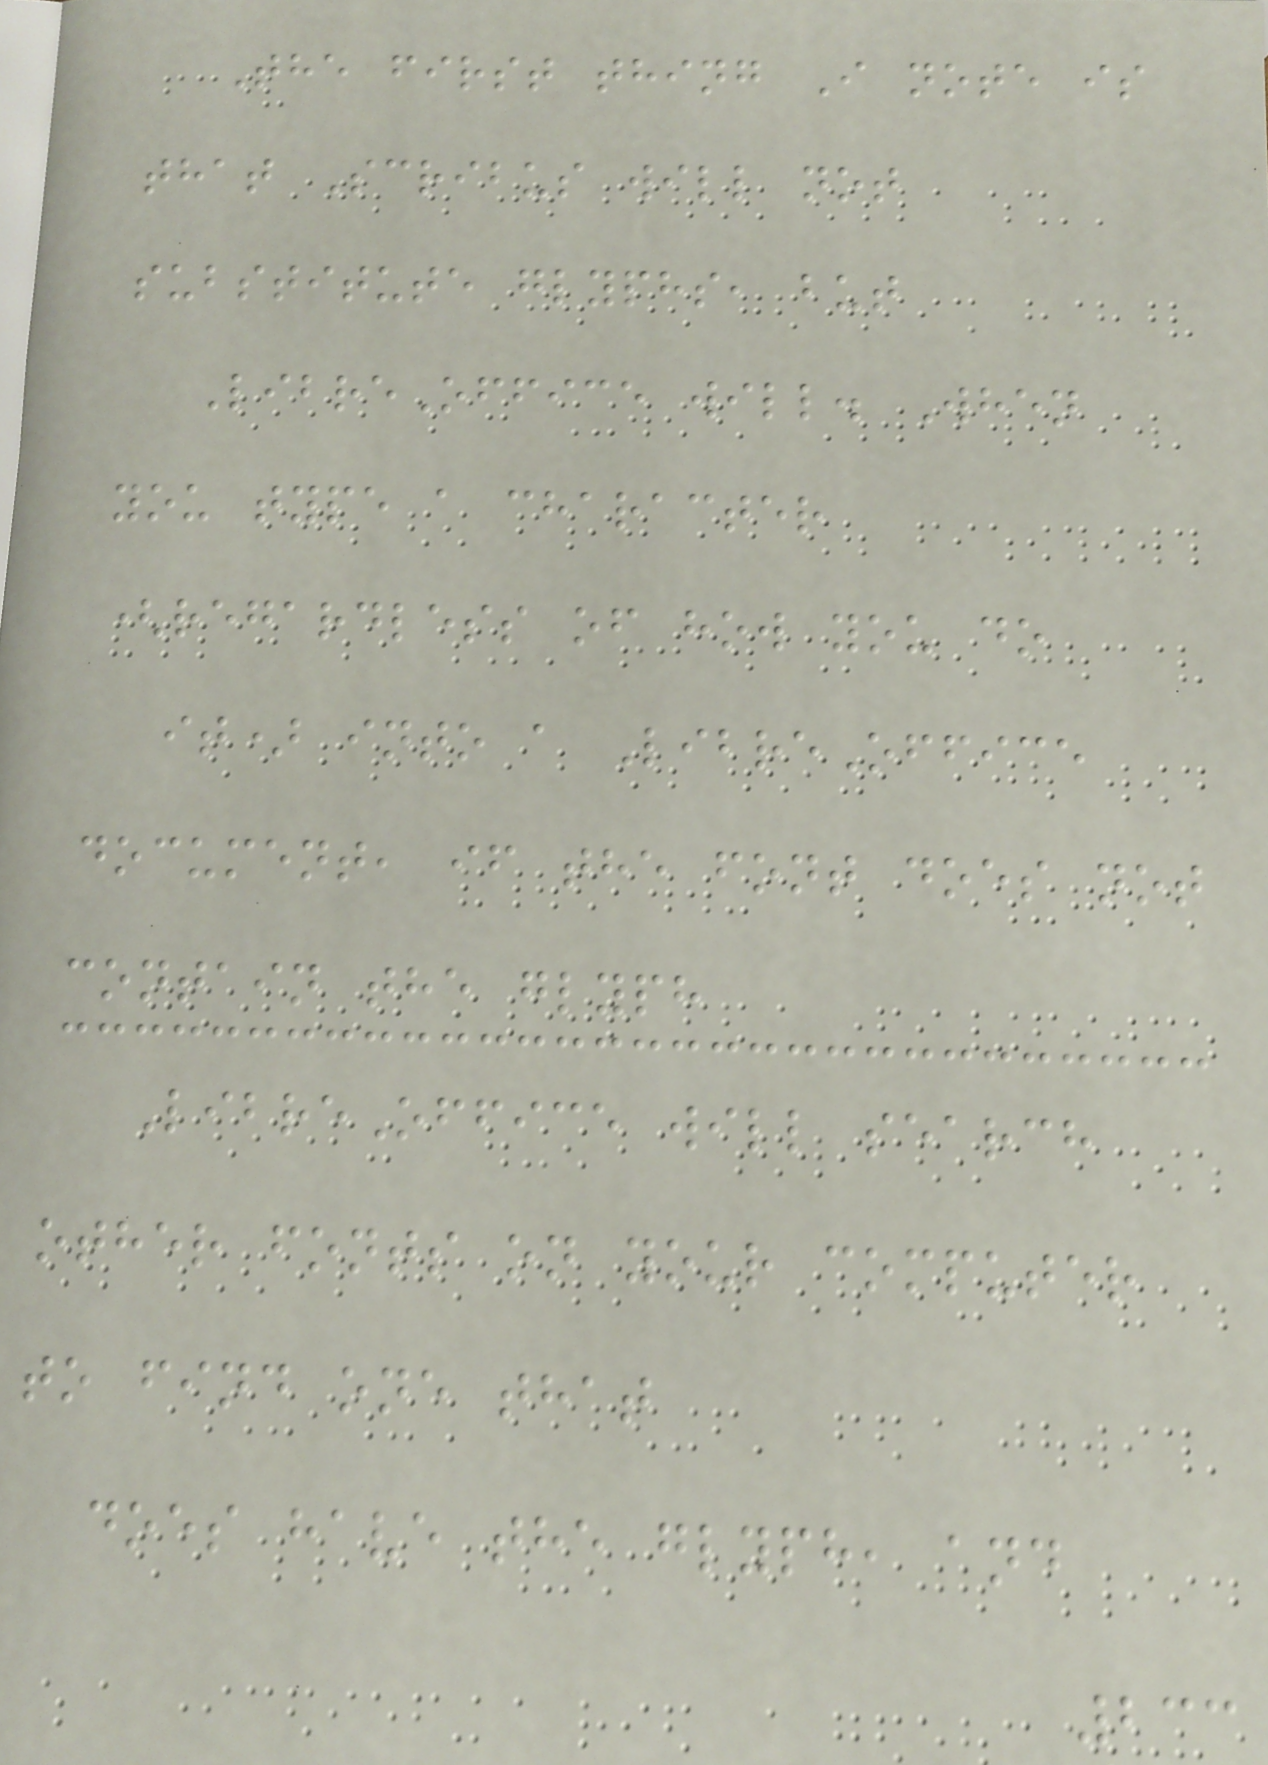The first thing I note is
that Scribus will not
substitute glyphs, but
LibreOffice will. When
you type a character
(regardless of how you do
it) into a LibreOffice
document, if the font does not
contain the glyph
LibreOffice will search
other fonts on your computer
to find one that
does have the glyph, and
233
